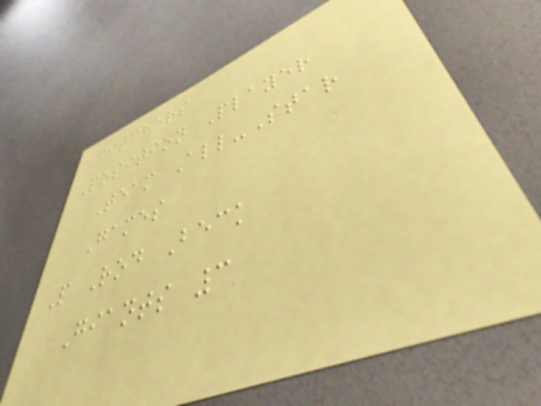Pitchers
Position Player
Team All-Star
Games
P Rod Beck
Giants 3
